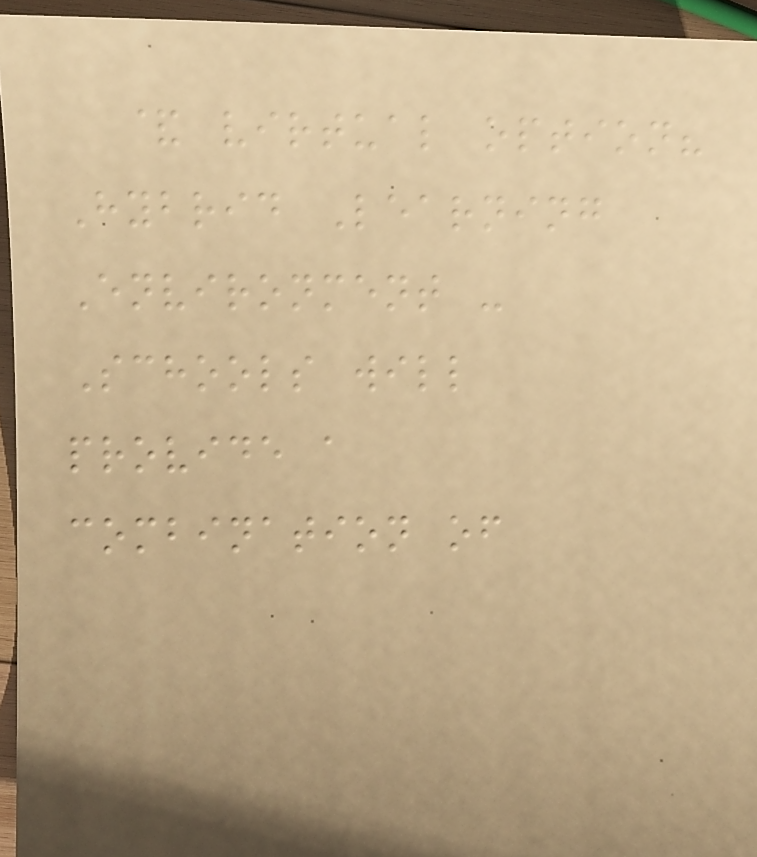& virtual option?
Hybrid Learning
Environment -
Schools will
provide a
combination of
